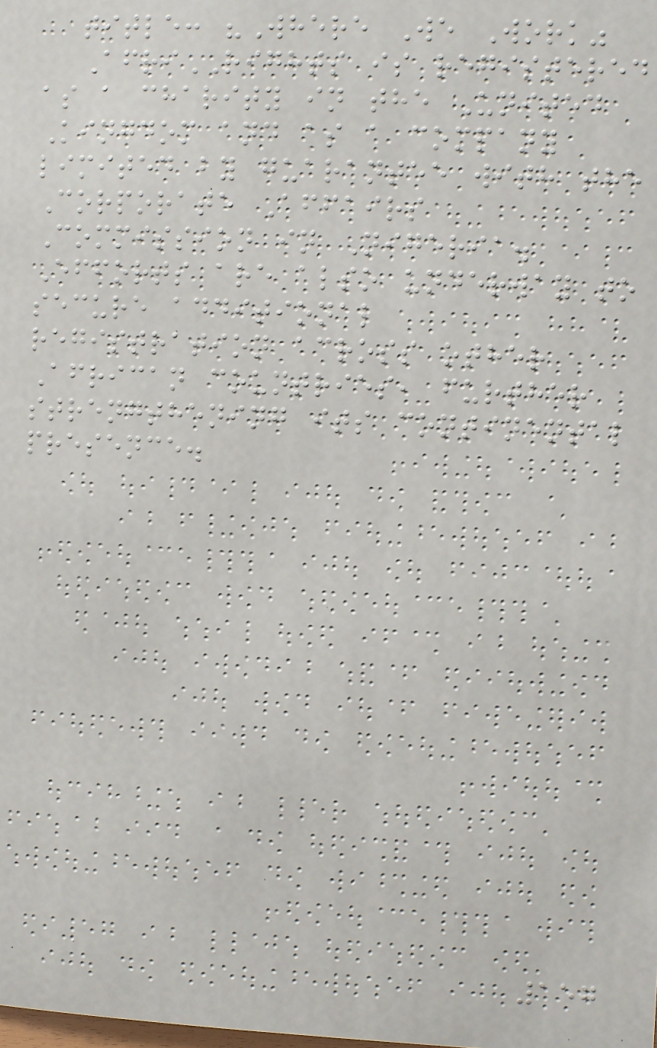title: "Where We Work"
AfriRIGHTS is registered
as a charity in the United
Kingdom and as a company
limited by guarantee with the
Corporate Affairs
Commission in Nigeria.
Efforts are also underway to
secure additional
registration across other
African countries, further
strengthening its continental
presence.
157
